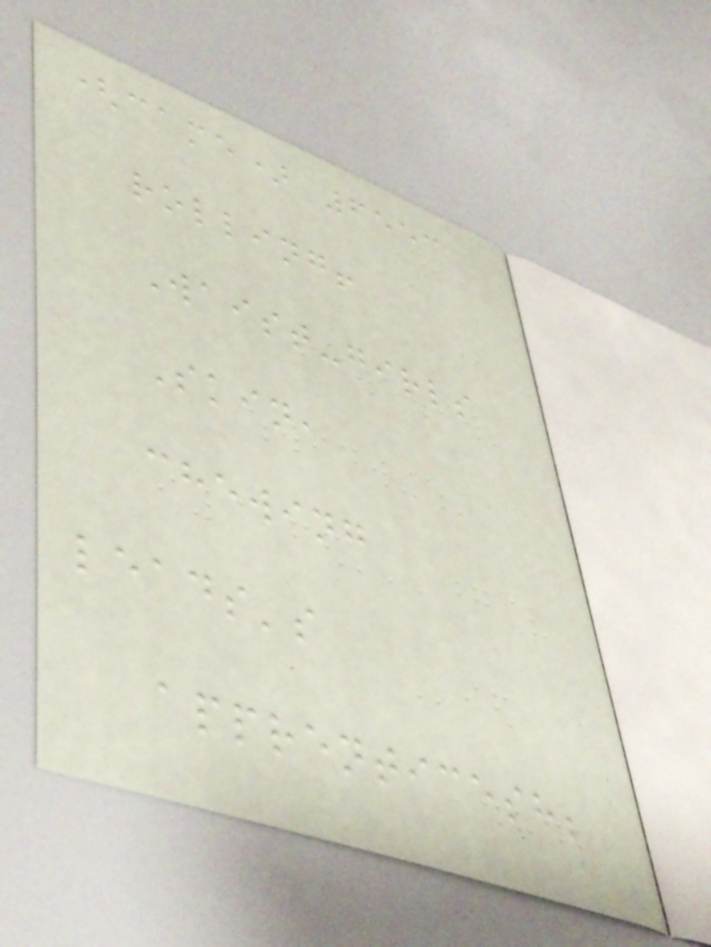(came) 6553
rolling!
Waist-girls
Skin,
chewing
leads's
apprenticesh;
